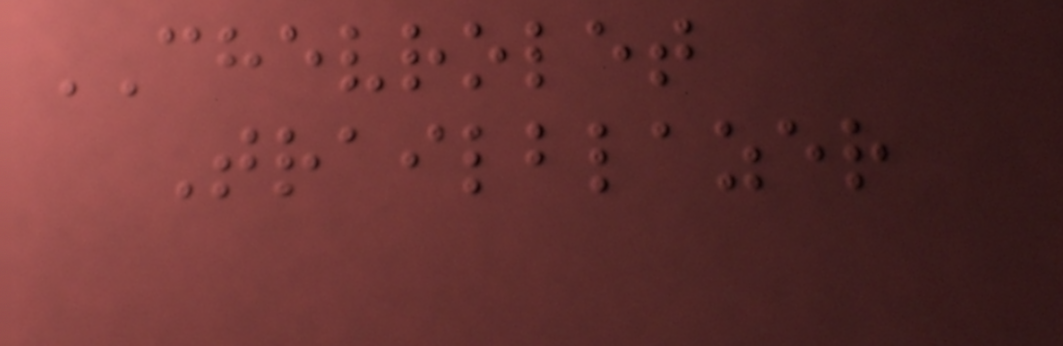CHEVROLET
Trailblazer
